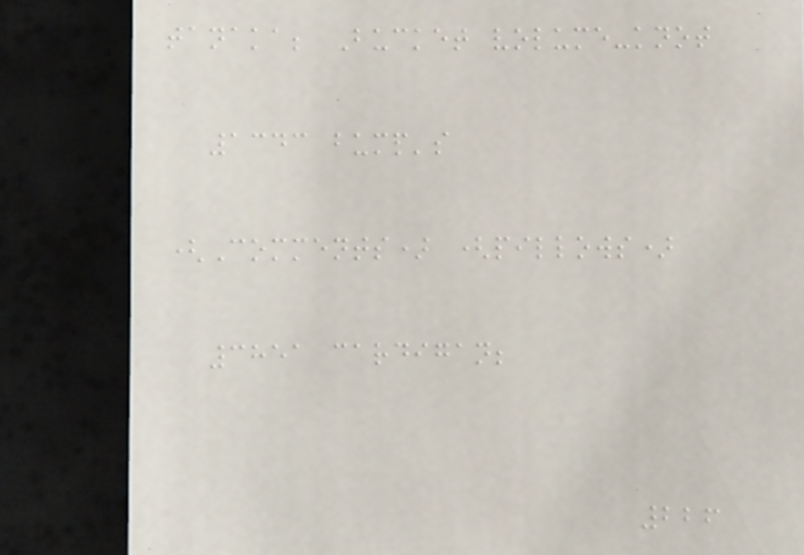tanaka; Bucket volume-knot
1343 bump's
(Comments) (pillows)
3851 cardigan;
226
